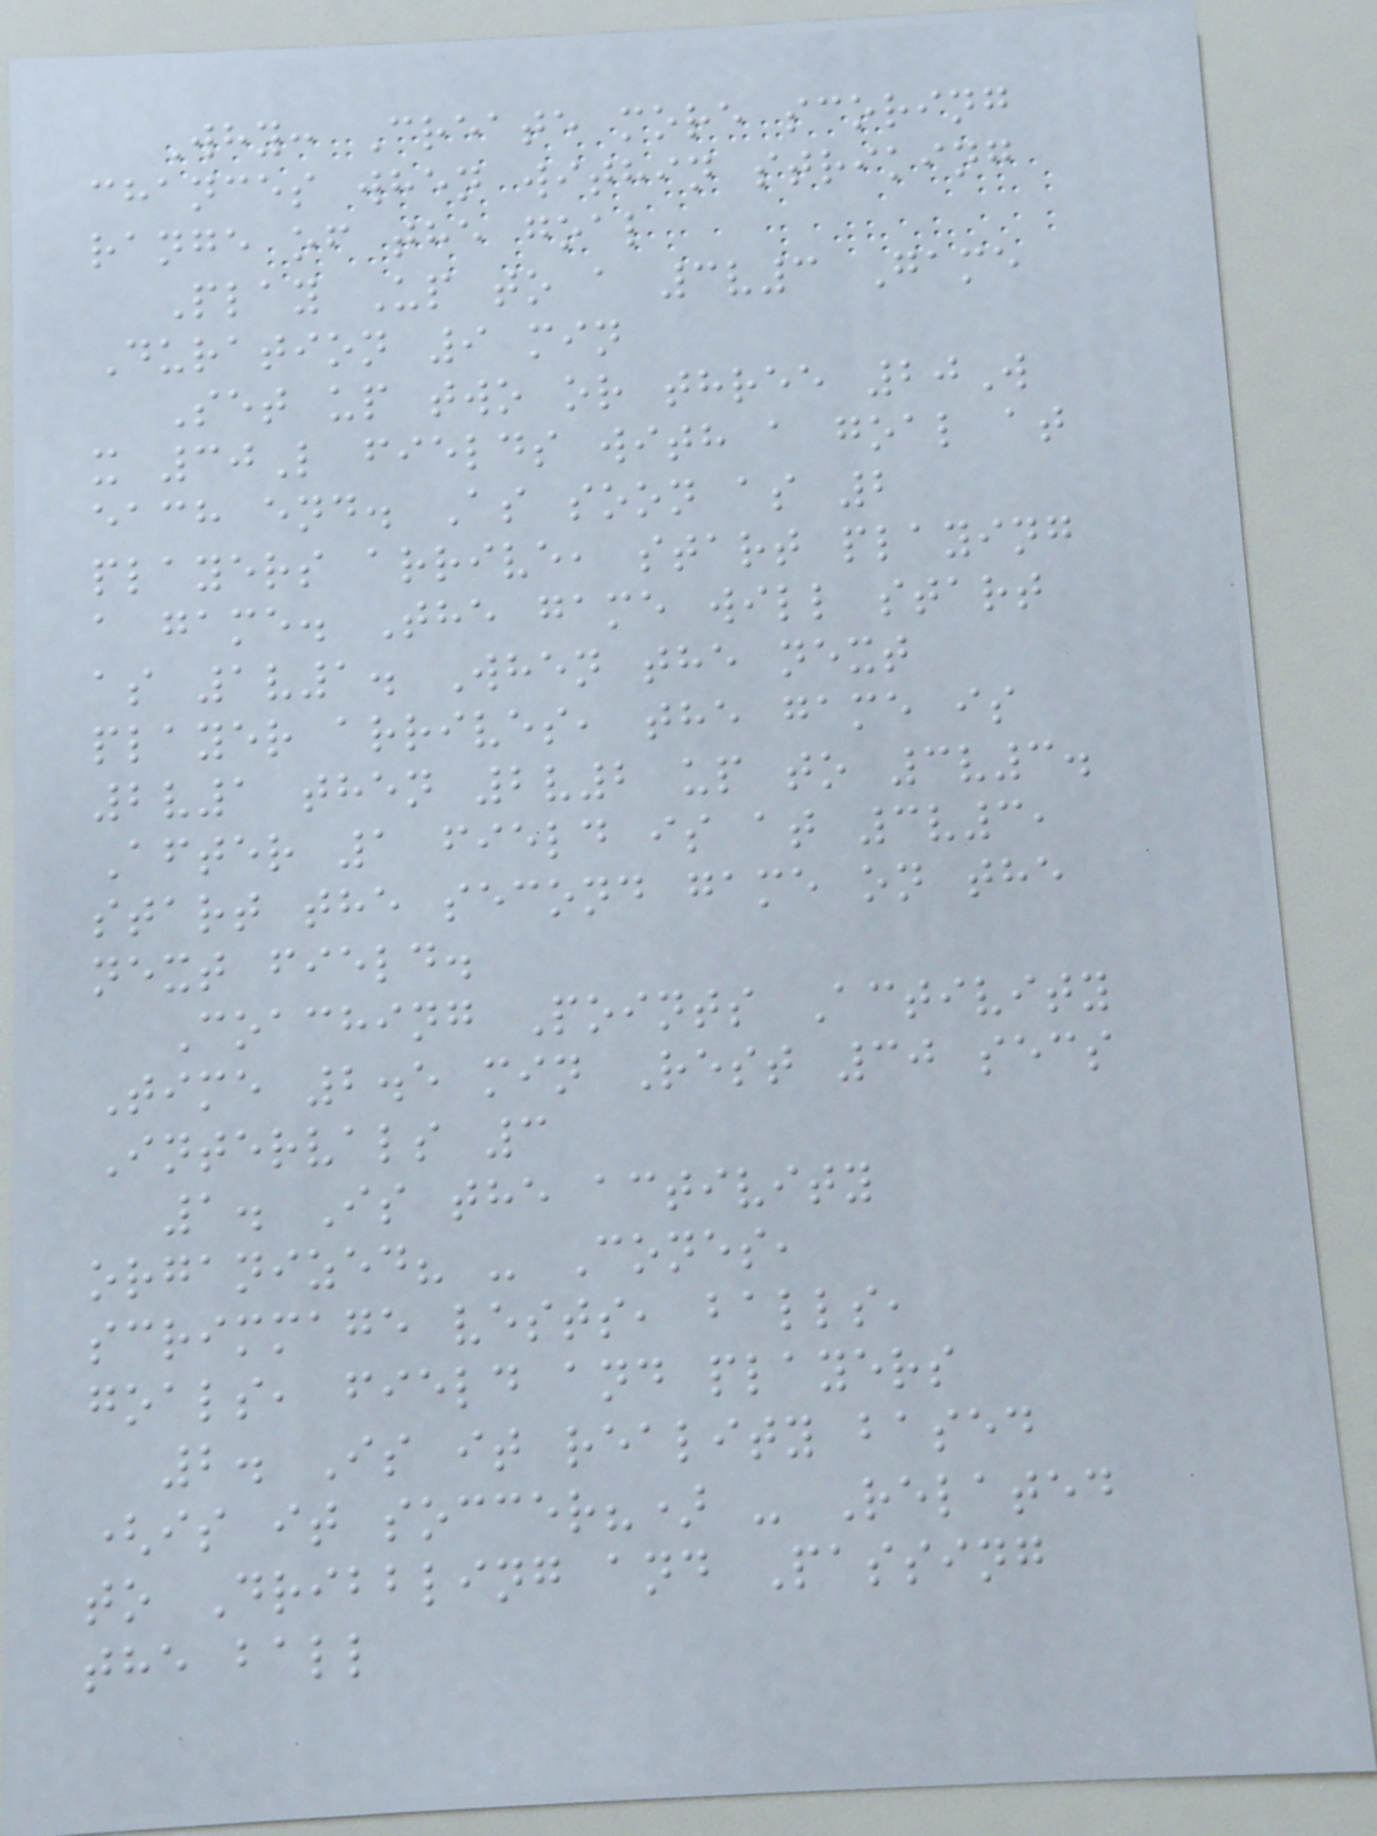Why: Create more scoring
chances when within striking
range of the goal
Play Up to a 3v3 Game
Duration 9 min
Set up two or three 20W
x 30L fields with a goal at
each end. As soon as 2
players arrive, start playing
a game. The game will start
as 1v1. When the next
player arrives, the game is
2v1 then 2v2 up to 3v3.
After 1 field is at 3v3,
start the second game on the
next field.
Coaching Points Activity
Time 2.5 min Rest 30 secs
Intervals 3
1. Is the activity
organized? - Cones,
scrimmage vests, balls,
goals, field and players
2. Is it reality based
(is it soccer?) - Related
to Dribbling and Passing
the ball
